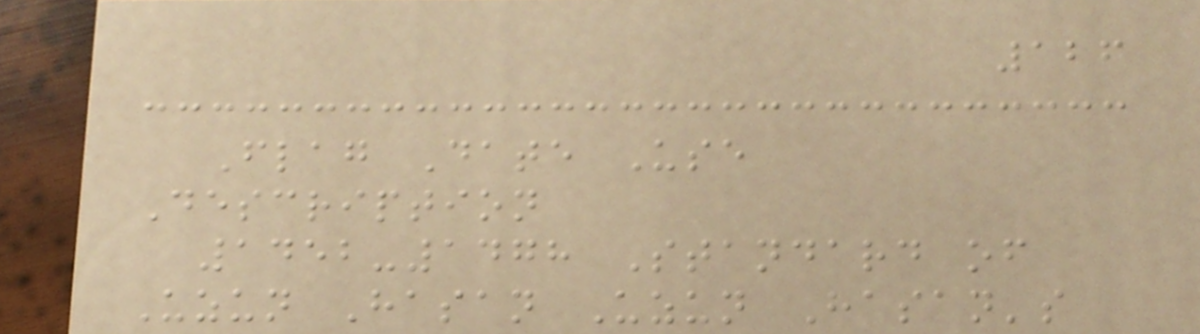126
Flag Date Use
Description
1452-1478 Standard of
Uzun Hasan Uzun Hasan's
